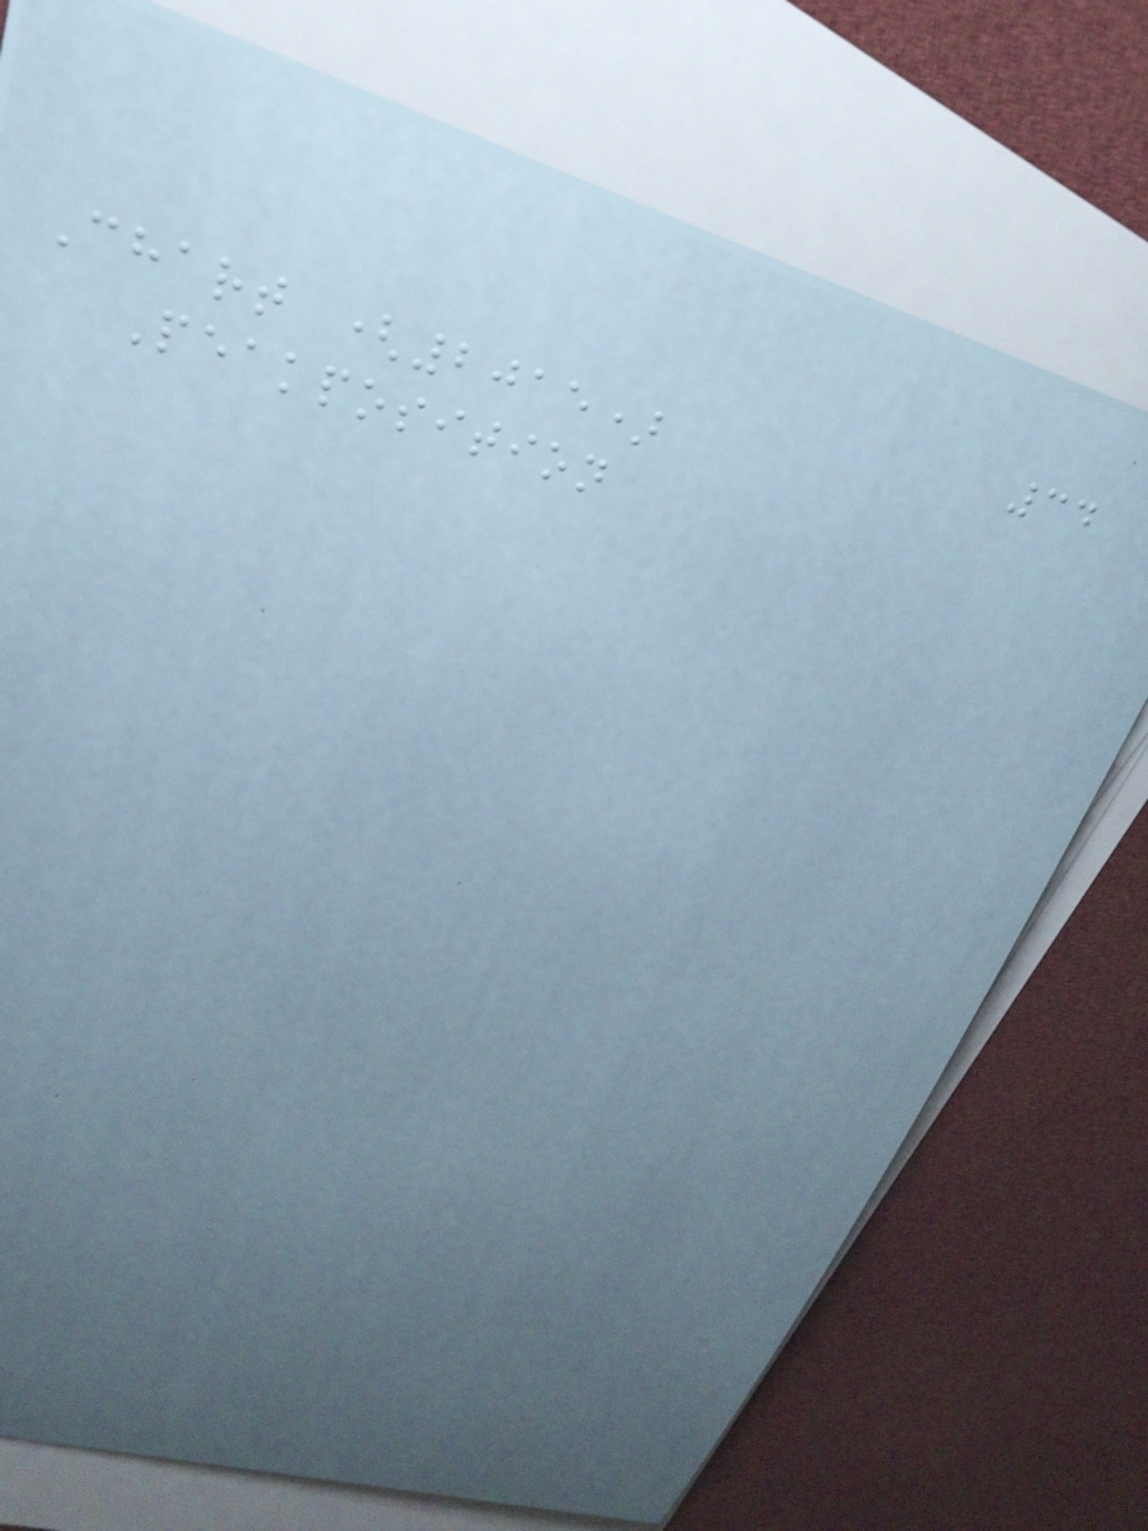34
Chart (2015)
Peakposition
